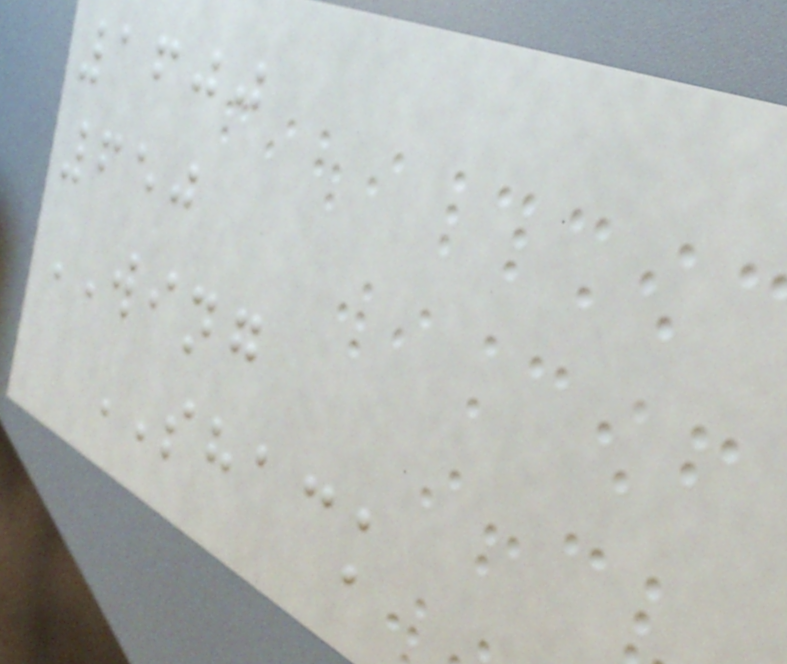1600
650
WING
SHACK
